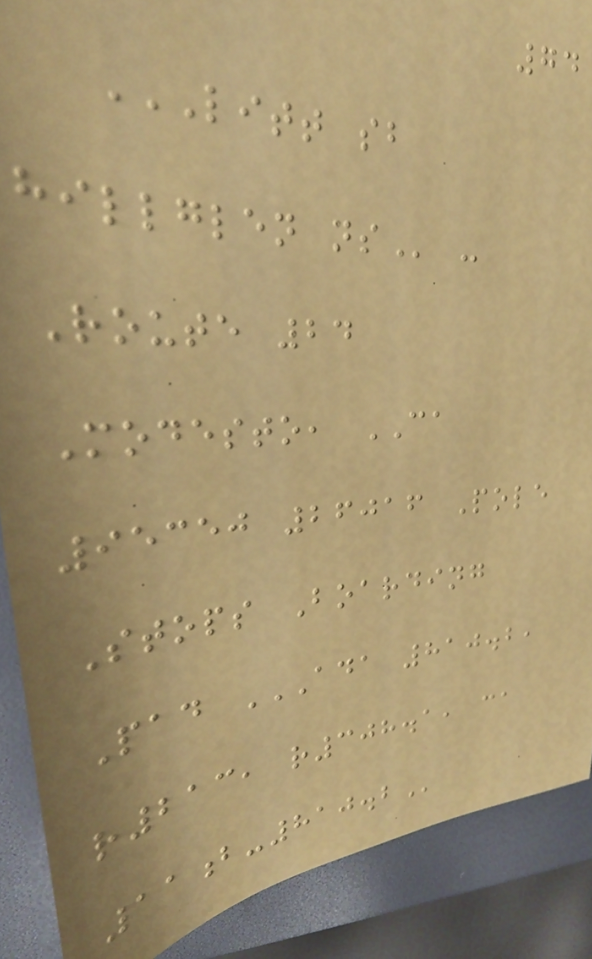74
LITT SB
HILLGLEN NS -
Route 24
Modesto, CA
95350 26016 Pole
Stops Boarding
Pad ADA 810.2,
R213, R308.1, CA
11B-810.2
